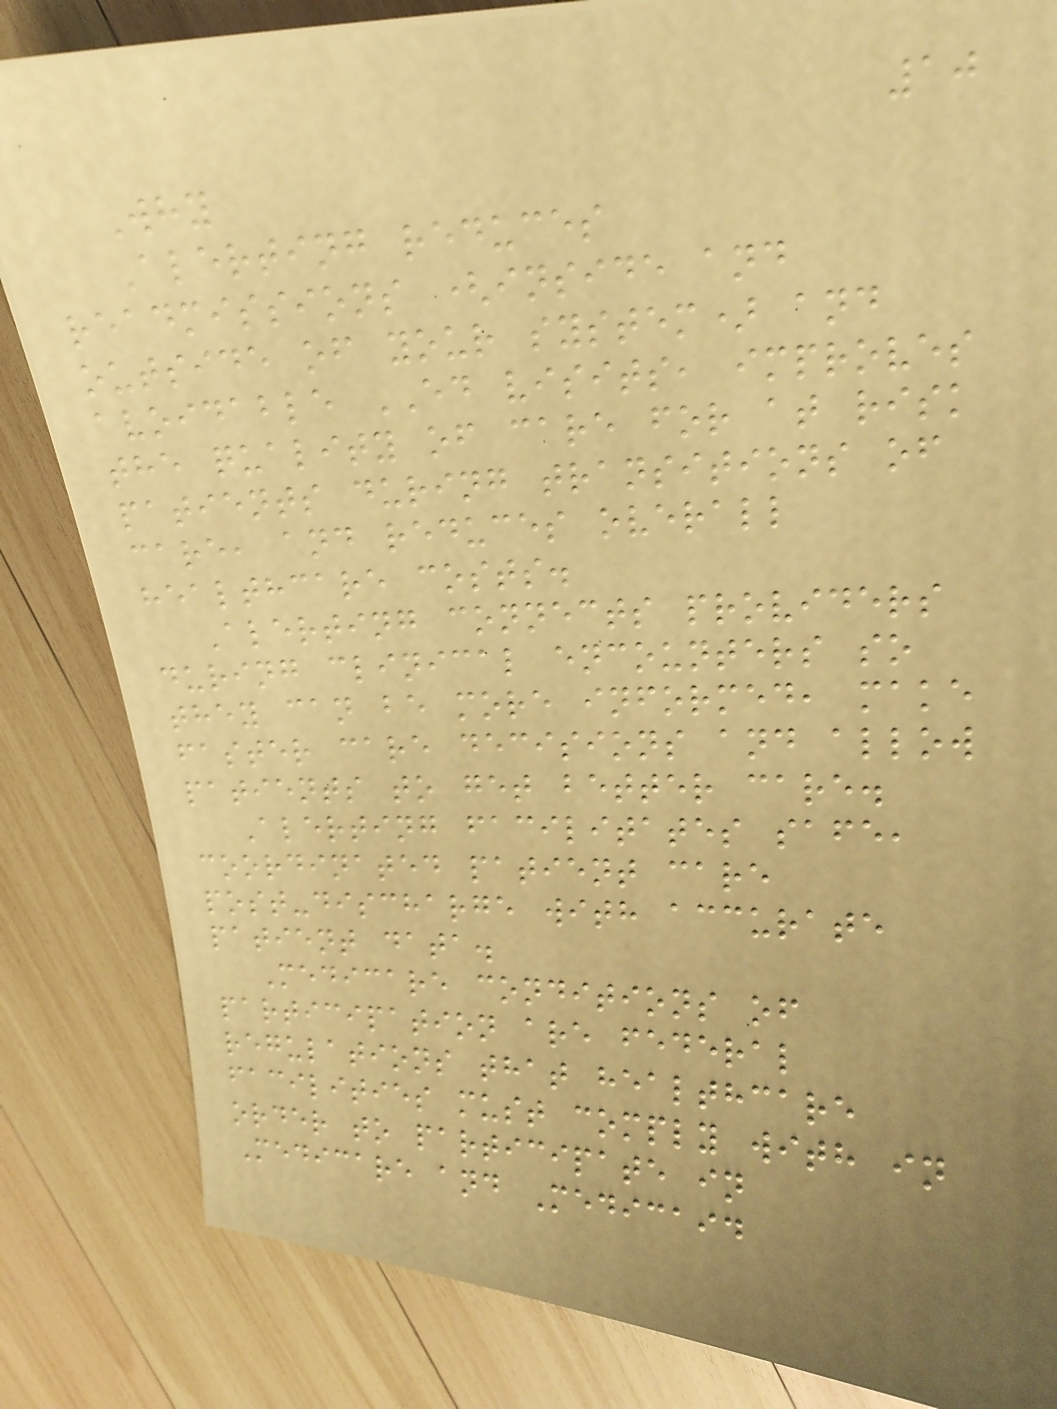10
Why
Alerting reduces
readmissions (inside and
outside of your system) and
avoidable ED visits, improves
the quality of care for at risk
patients during transitions of
care, and reduces overall
healthcare costs.
Alerting connects providers
during clinical encounters so
they can be more informed, make
faster care decisions and allow
patients to get better care.
Alerting facilitates safe,
coordinated patient care
post-discharge with accurate
patient data.
Medicare conditions of
participation are federal
regulations that healthcare
facilities must comply with in
order to participate in
Medicare and Medicaid
